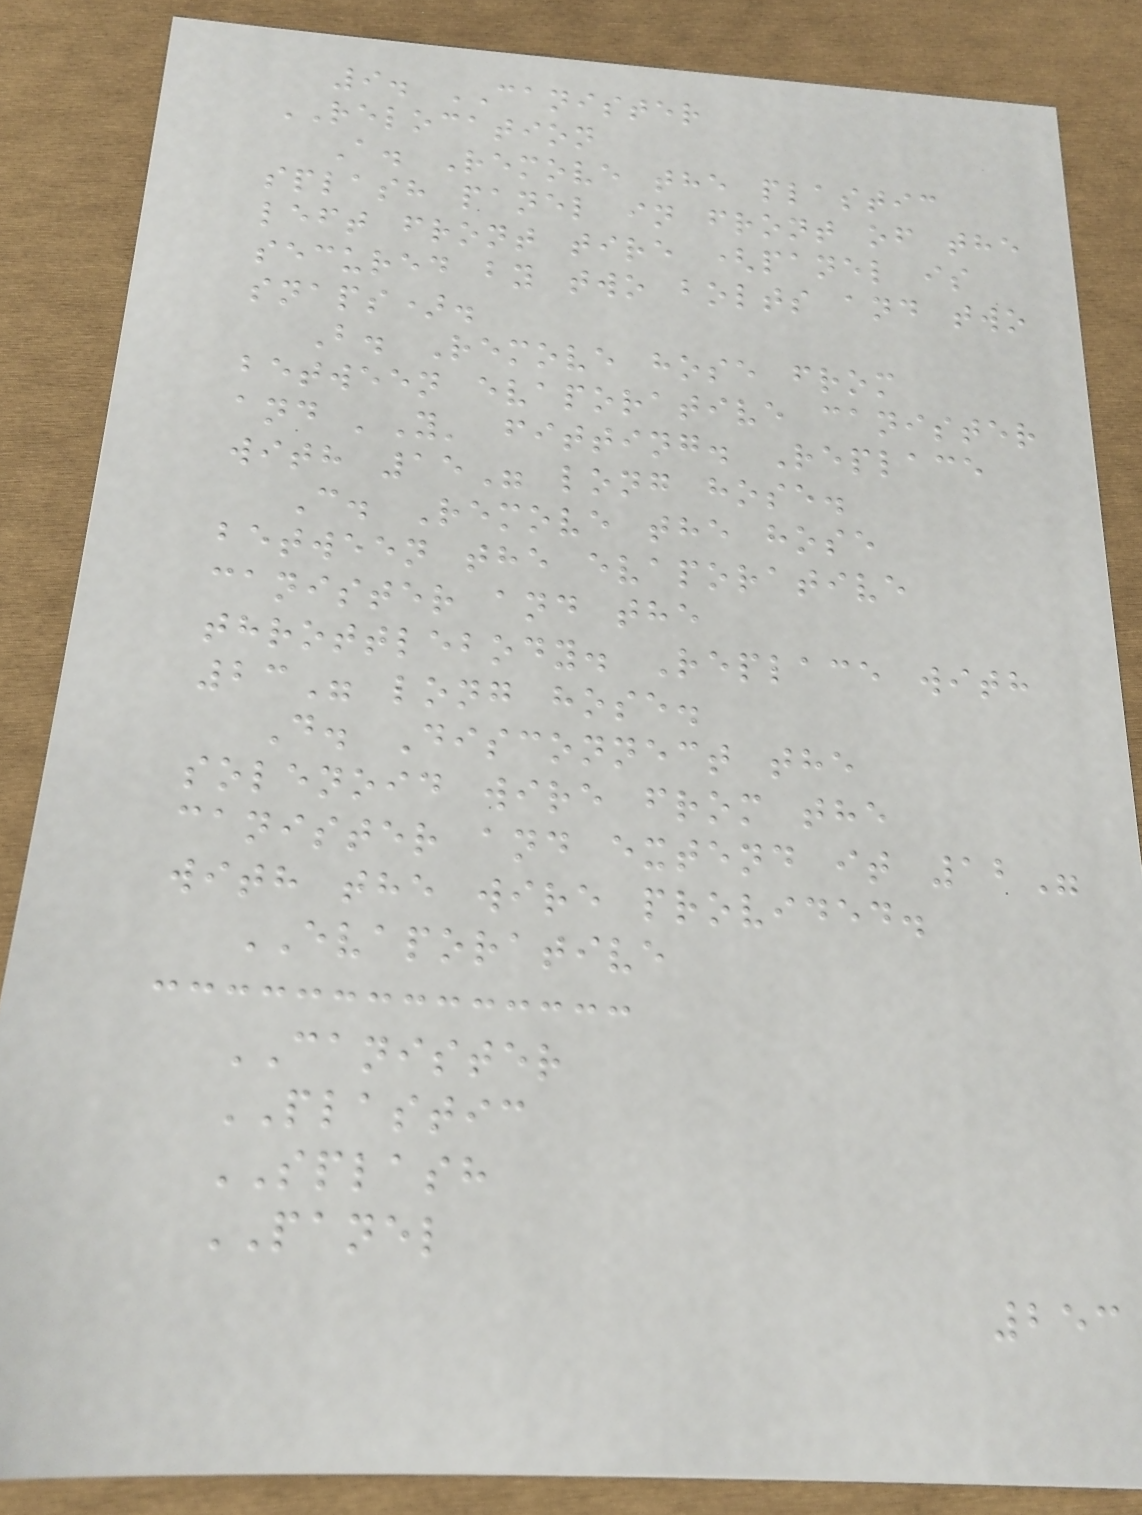9. CANISTER
RELOCATION
A. Remove the plastic
splash panel in front of the
left front tire (panel is
secured by two bolts and two
snaps).
B. Remove hose from
between evaporative canister
and 'Y' fitting. Replace
with 15" long hose.
C. Remove the hose
between the evaporative
canister and the
throttlebody. Replace with
23" long hose.
D. Disconnect the
solenoid wire from the
canister and extend it 12"
with the wire provided.
EVAPORATIVE
CANISTER
PLASTIC
SPLASH
PANEL
253
